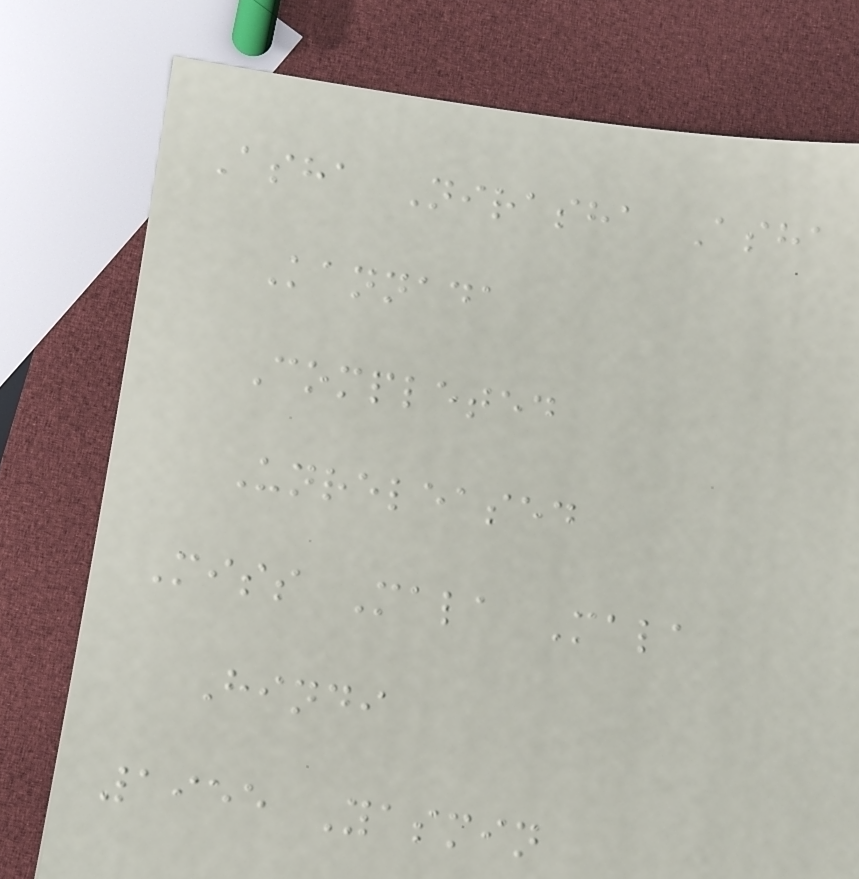Asha Nirasha Asha
Kannada
Completed
Unreleased
Miss Mala Mala
Hindi
1955 Yasmin
